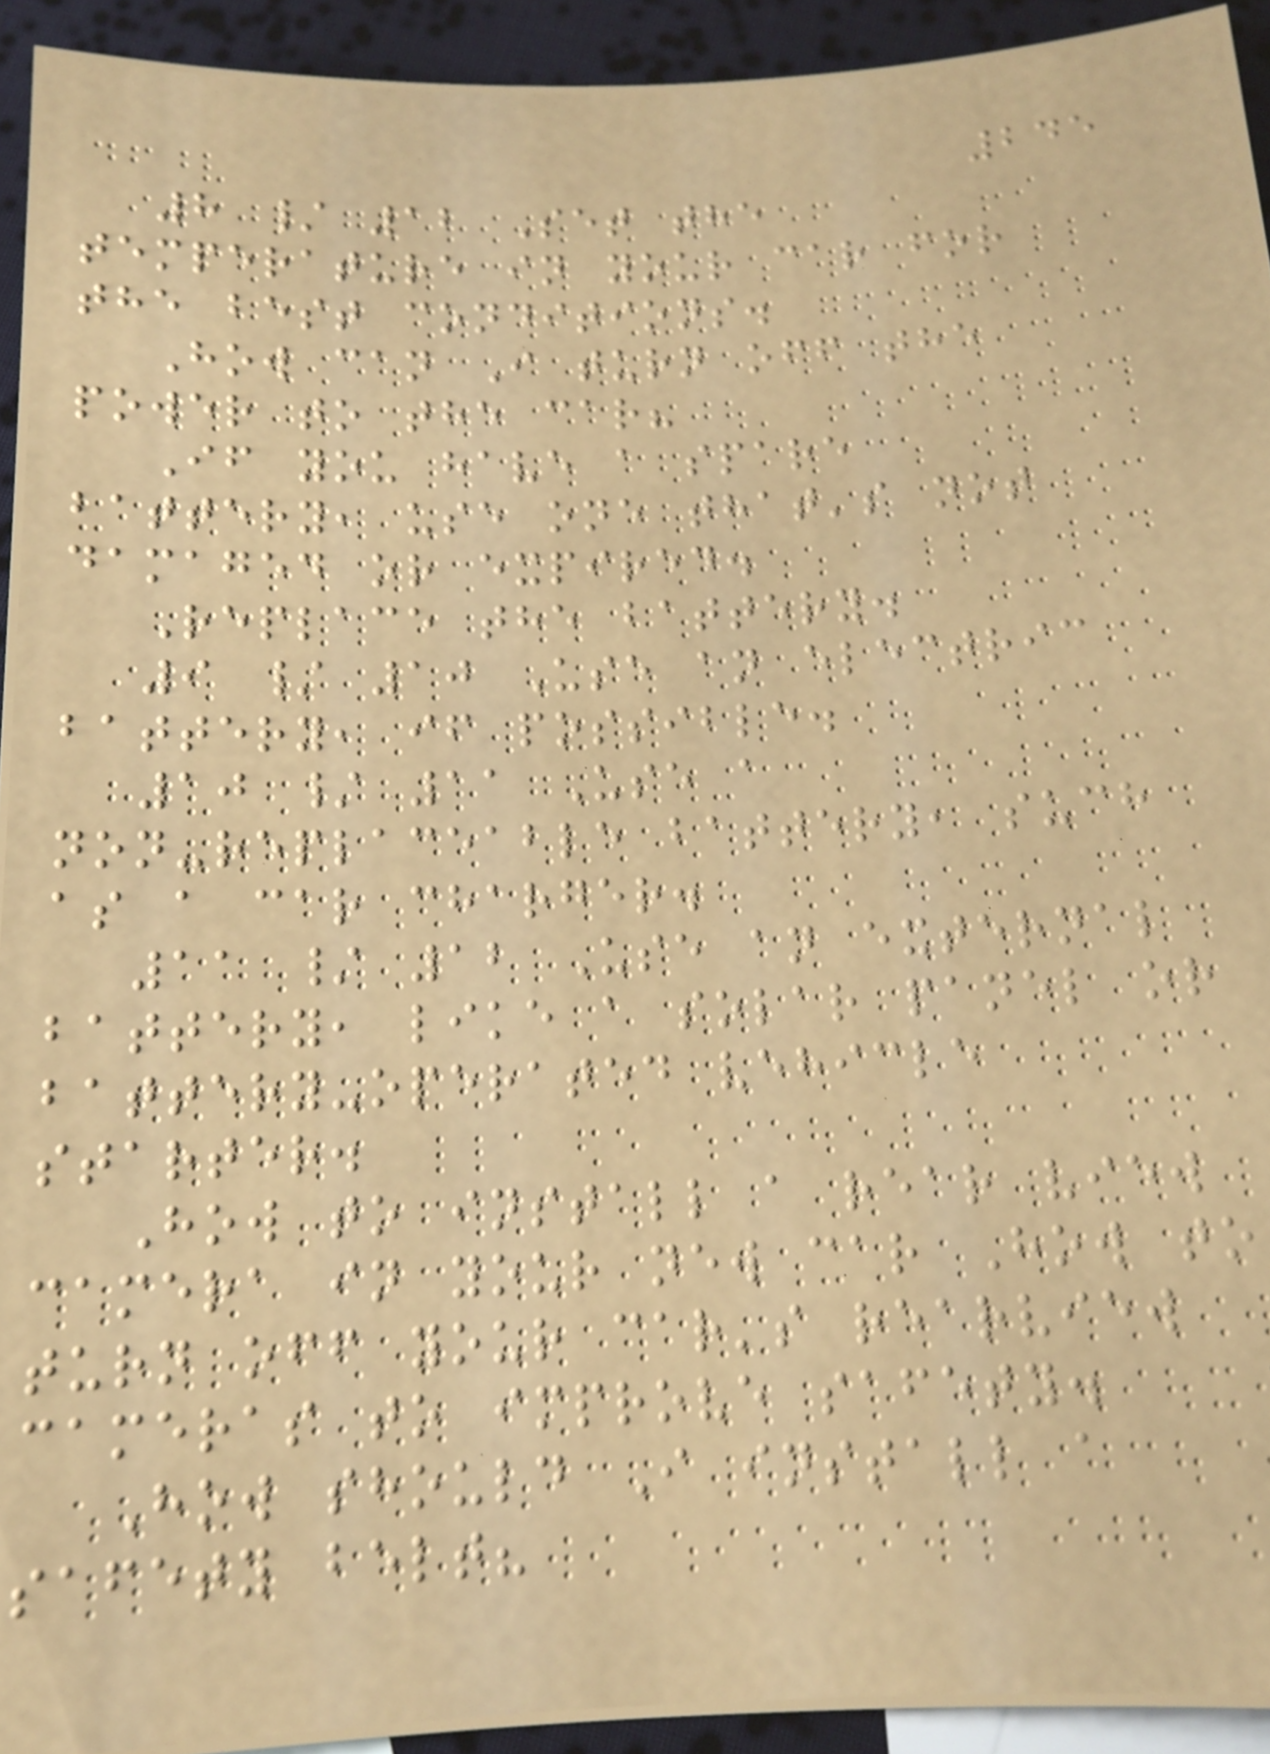245
8 / 12 Set the
temperature in your car for
the best conditions.
How can I turn off the
power to the car?
If you have a spare
battery, use one that's not
damaged or expired.
Replace the battery.
9 / 10 Use an electric
battery, if possible.
10 / 11 Use a
non-replaceable battery, such
as a car charger.
11 / 12 Use an external
battery, like a solar panel or
battery-operated vehicle
starter.
How to install a rear view
camera in your new car How to
turn off your car's rearview
cameras to improve safety.
How should I install a
safety belt?
